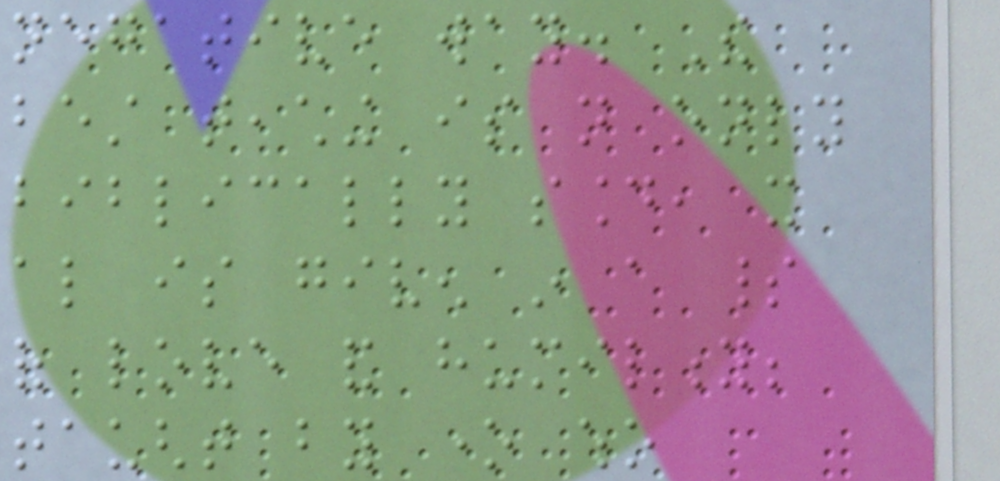negative way. The
best teaching is not only
biblically sound, it
also is given in a spirit
of love and humility;
taught by one who
